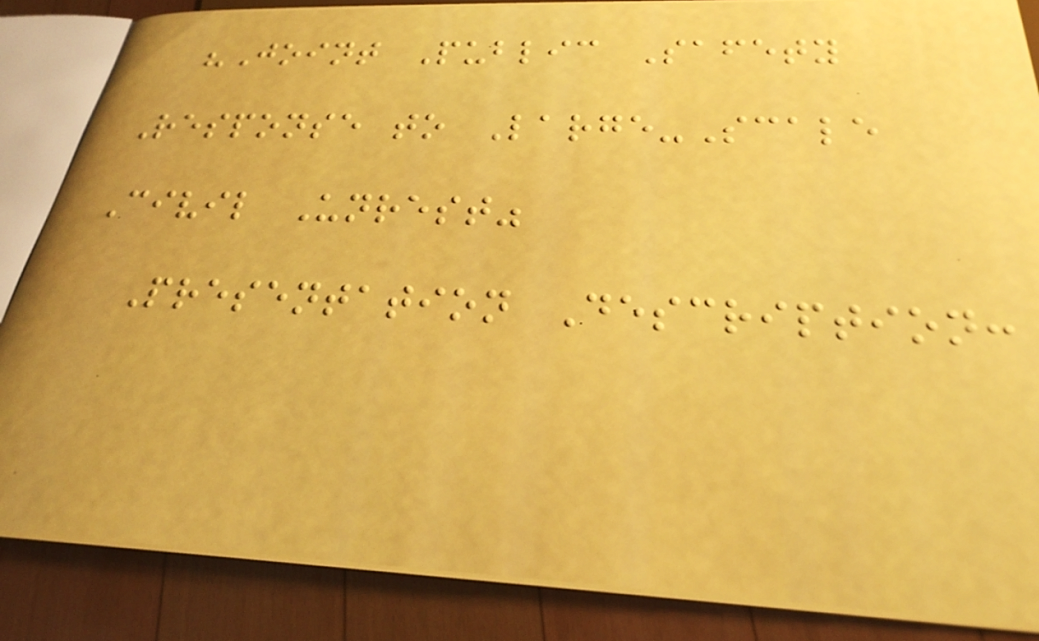"Joint Public Safety
Response to Large-Scale
Civil Unrest"
Presentation Description:
